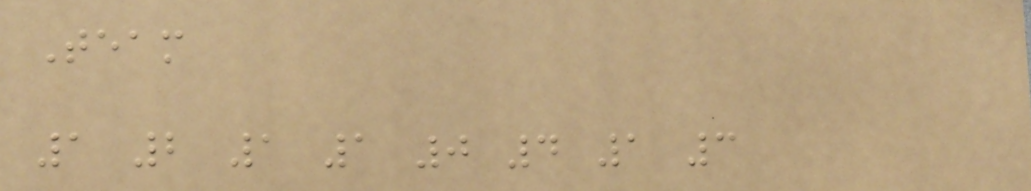Team
1 2 1 1 0 4 1 3
